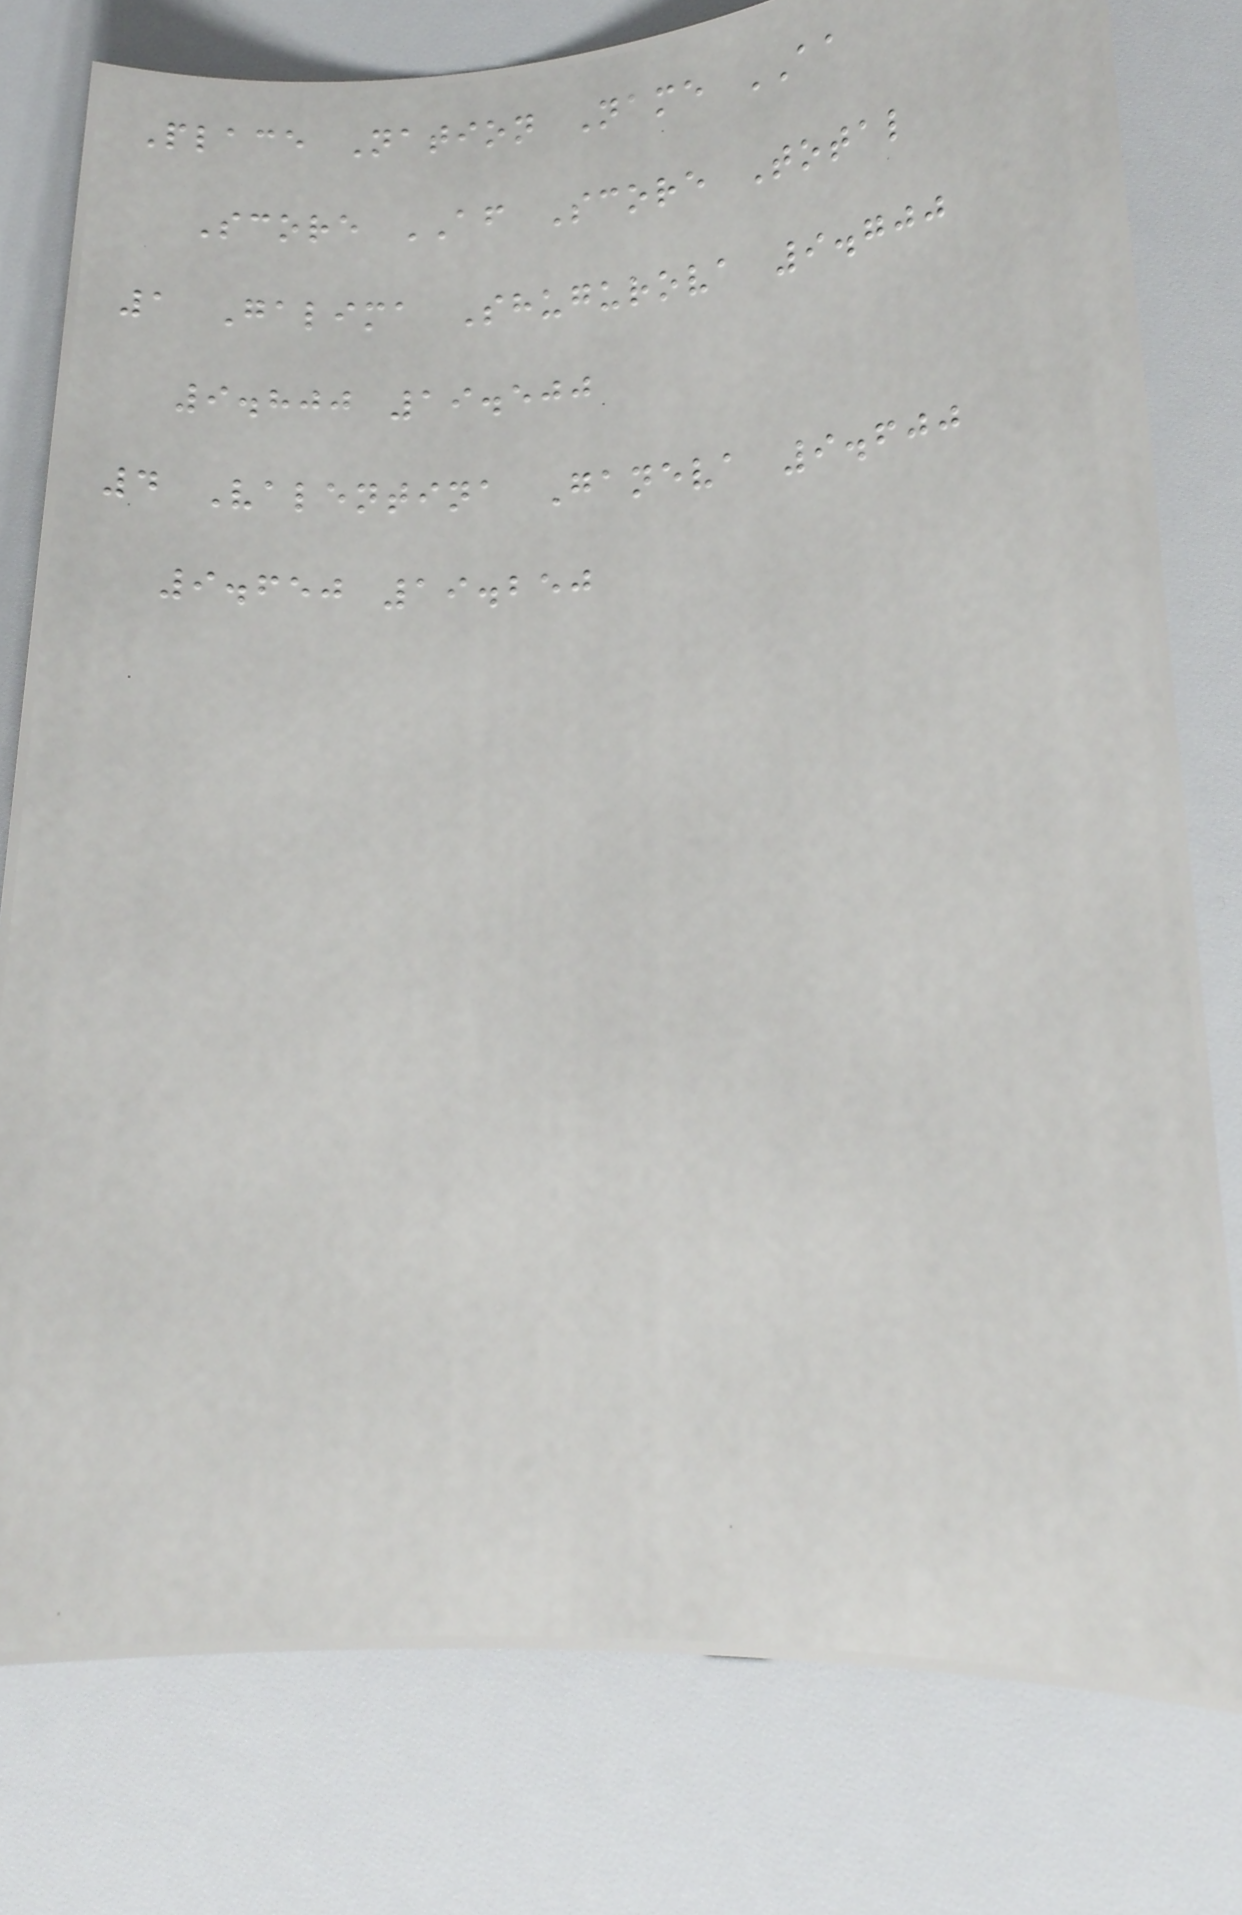Place Nation Name AA
Score AF Score Total
1 Galima Shugurova 9.700
9.800 19.500
4 Valentina Ganeva 9.600
9.650 19.250
